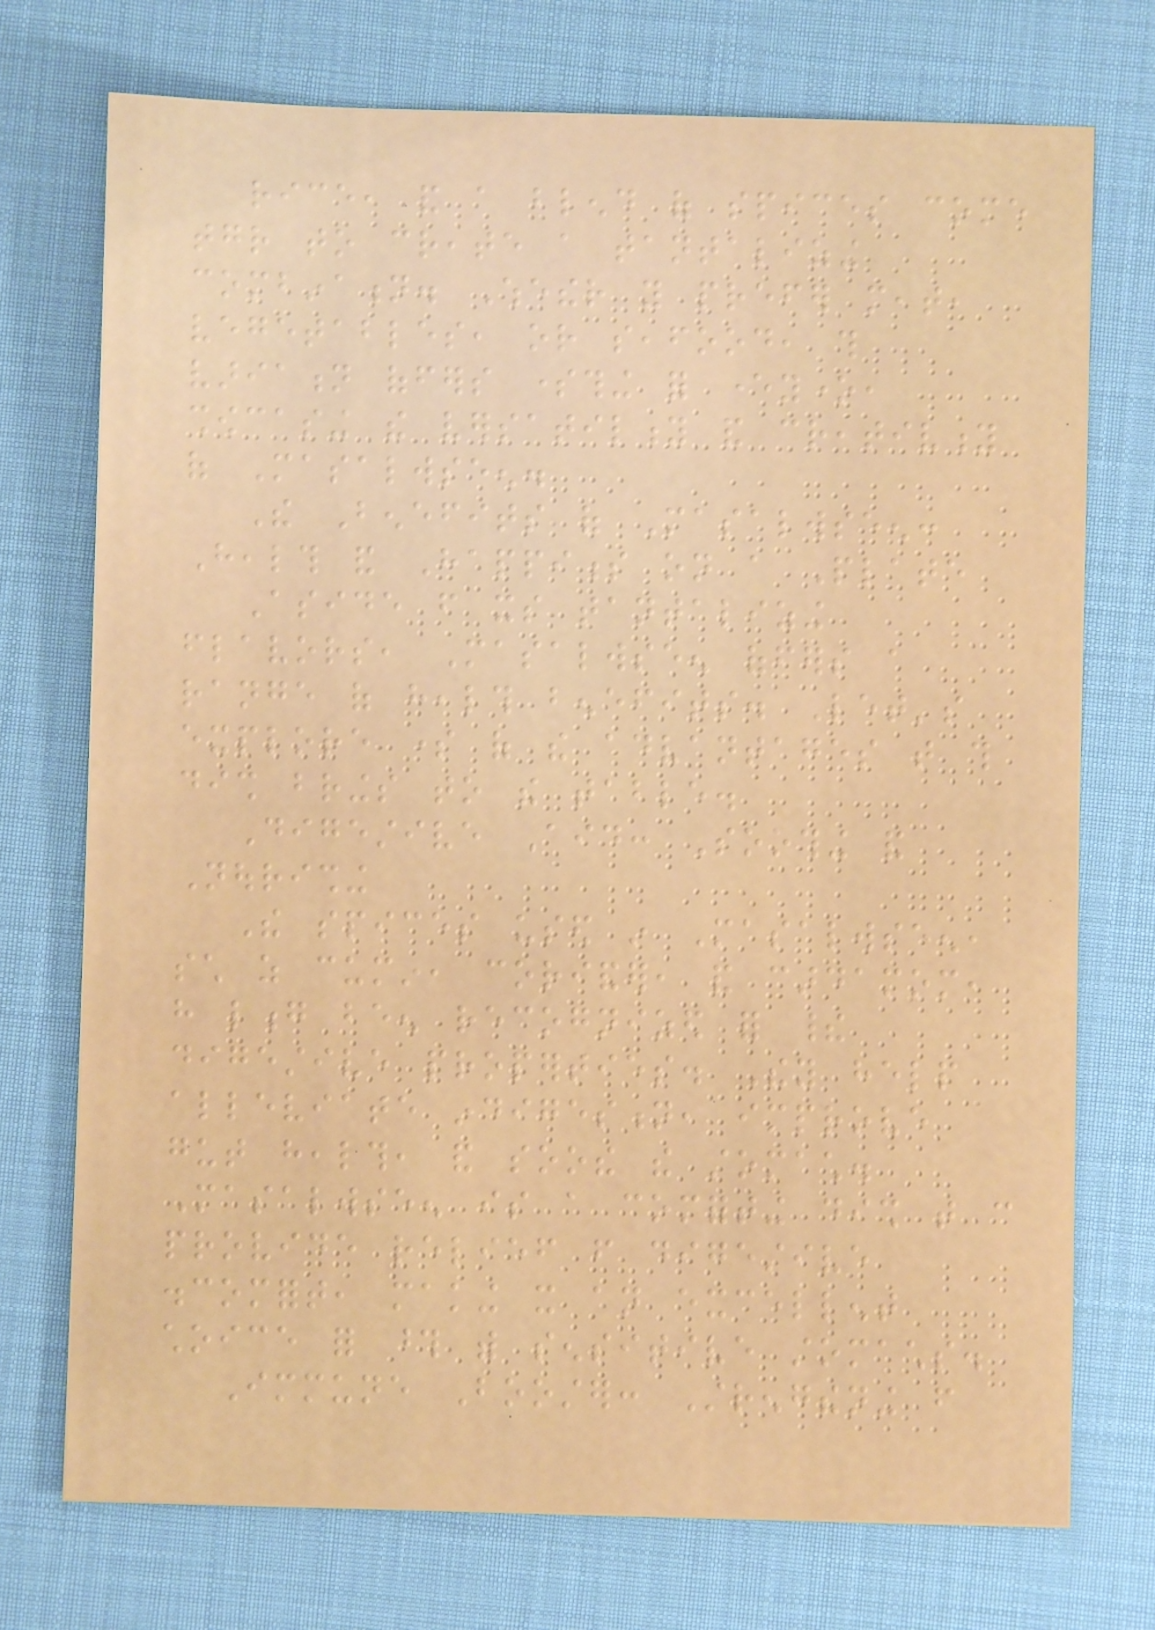rice, and a blend of spices come
together to create a tantalizing
combination. Whether you prefer meat,
vegetables, or seafood, this
variation offers something for everyone,
showcasing the versatility and creativity
of Masalwseen.
The Benefits of Masalwseen:
Health and Happiness on a Plate
Aside from its tantalizing
flavors, Masalwseen offers a
range of health benefits. Let's
explore some of the advantages that this
dish brings to the table.
Digestive Aid: Soothing and
Nourishing
The spices used in Masalwseen,
such as cumin, coriander, and cardamom,
have long been recognized for their
digestive properties. They help
alleviate indigestion, improve
gut health, and soothe the stomach.
Masalwseen is a comforting dish that can
provide relief from digestive
discomfort, making it an excellent
choice for those with sensitive stomachs.
Immune Booster: Strengthening from
